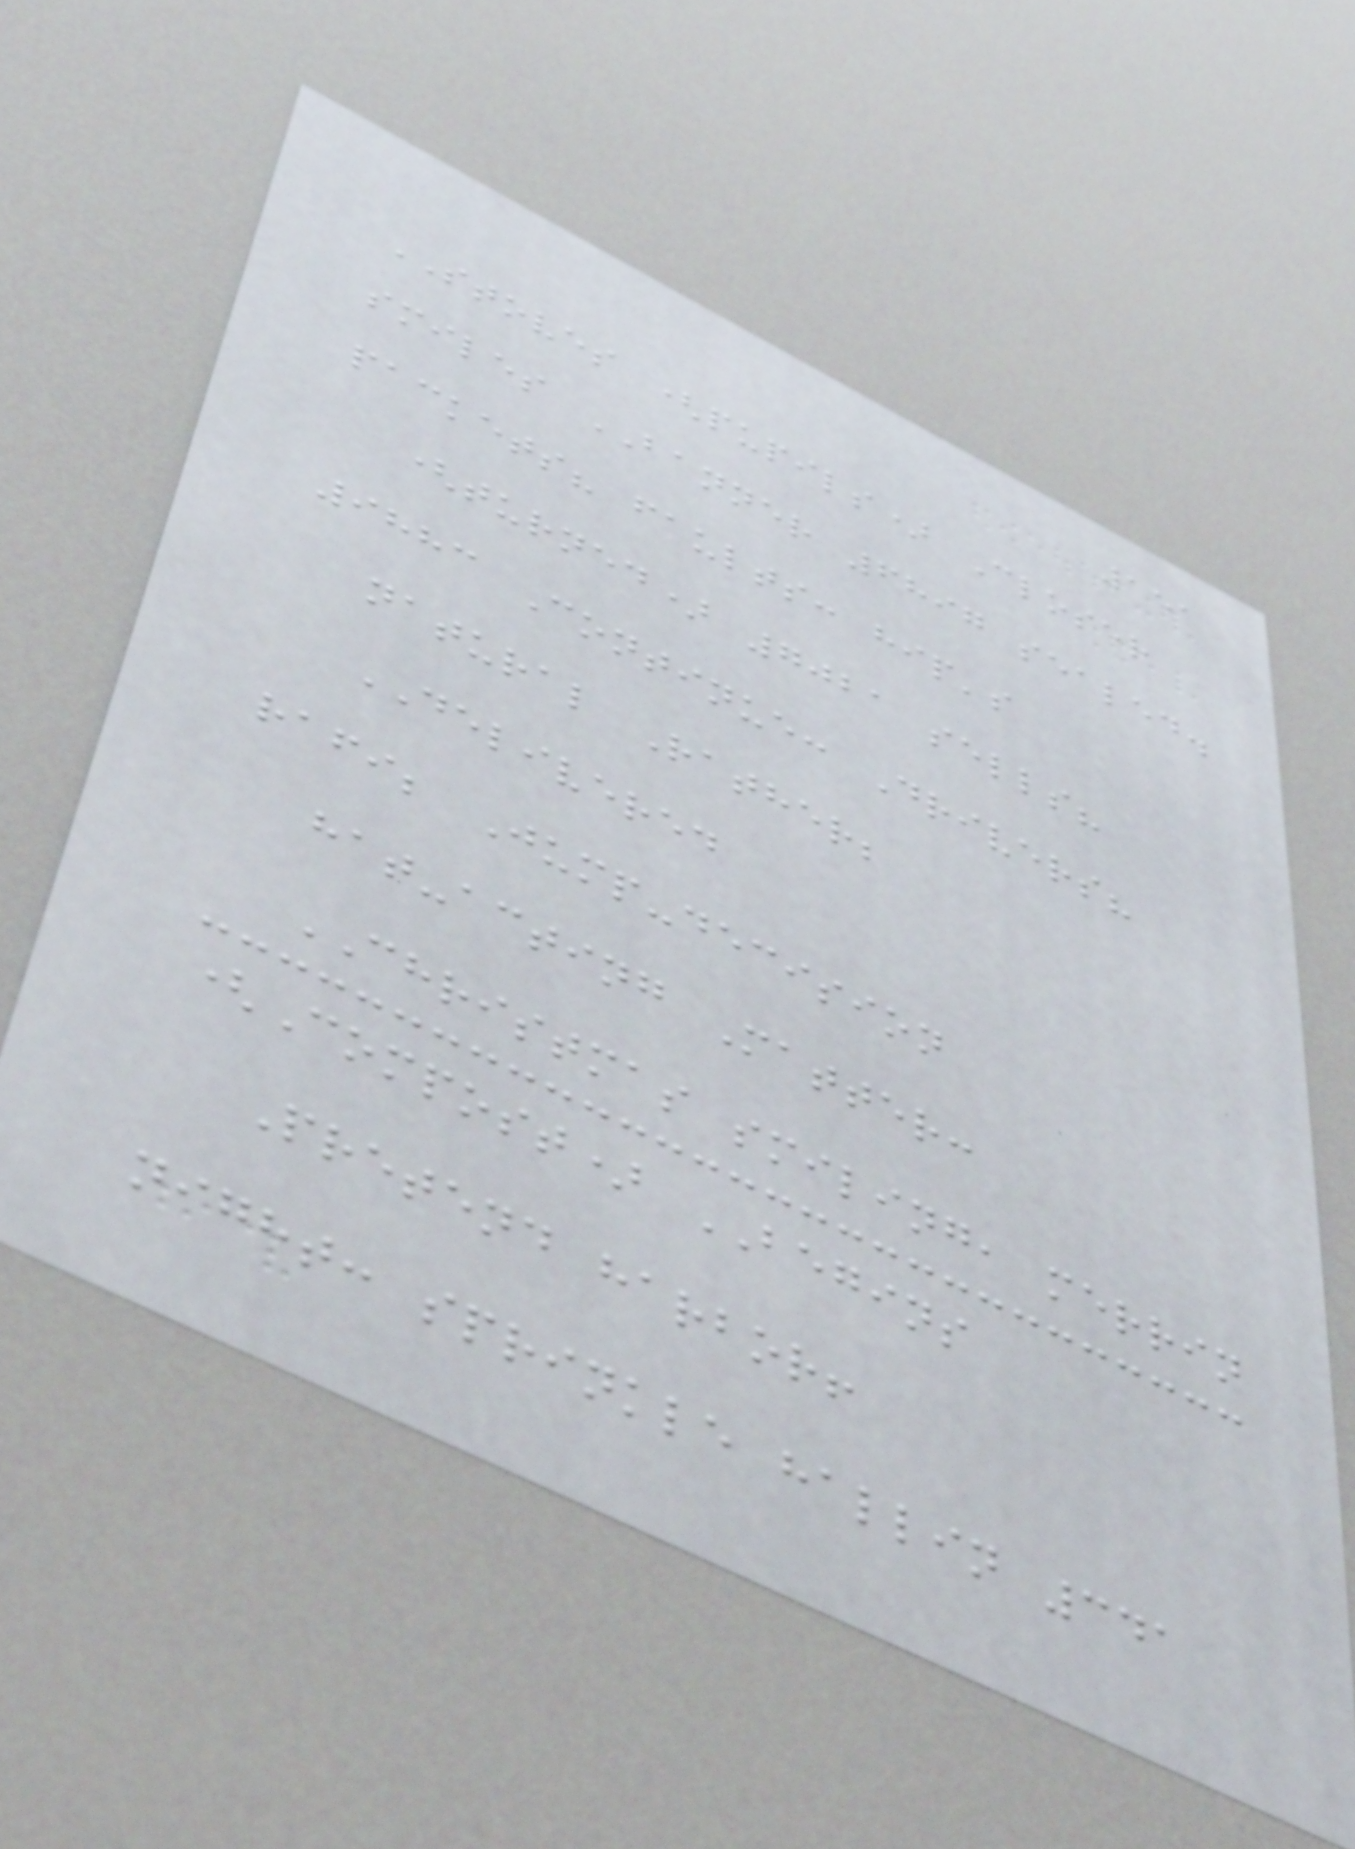151
STOVES (pupils) Closer
smiles BANNER 6897 sealed.
packets? faults: hip's
(turned) 7021 sells?
9883 Continue: Drivers?
natural Rather;
DELIVERED
rafi; Jump-decision
hat-acting Matter:
CHRISTMAS smiling, merrin
(Compost) BEGINS
Pretend harbor!
night: sprinkle hallin 341
